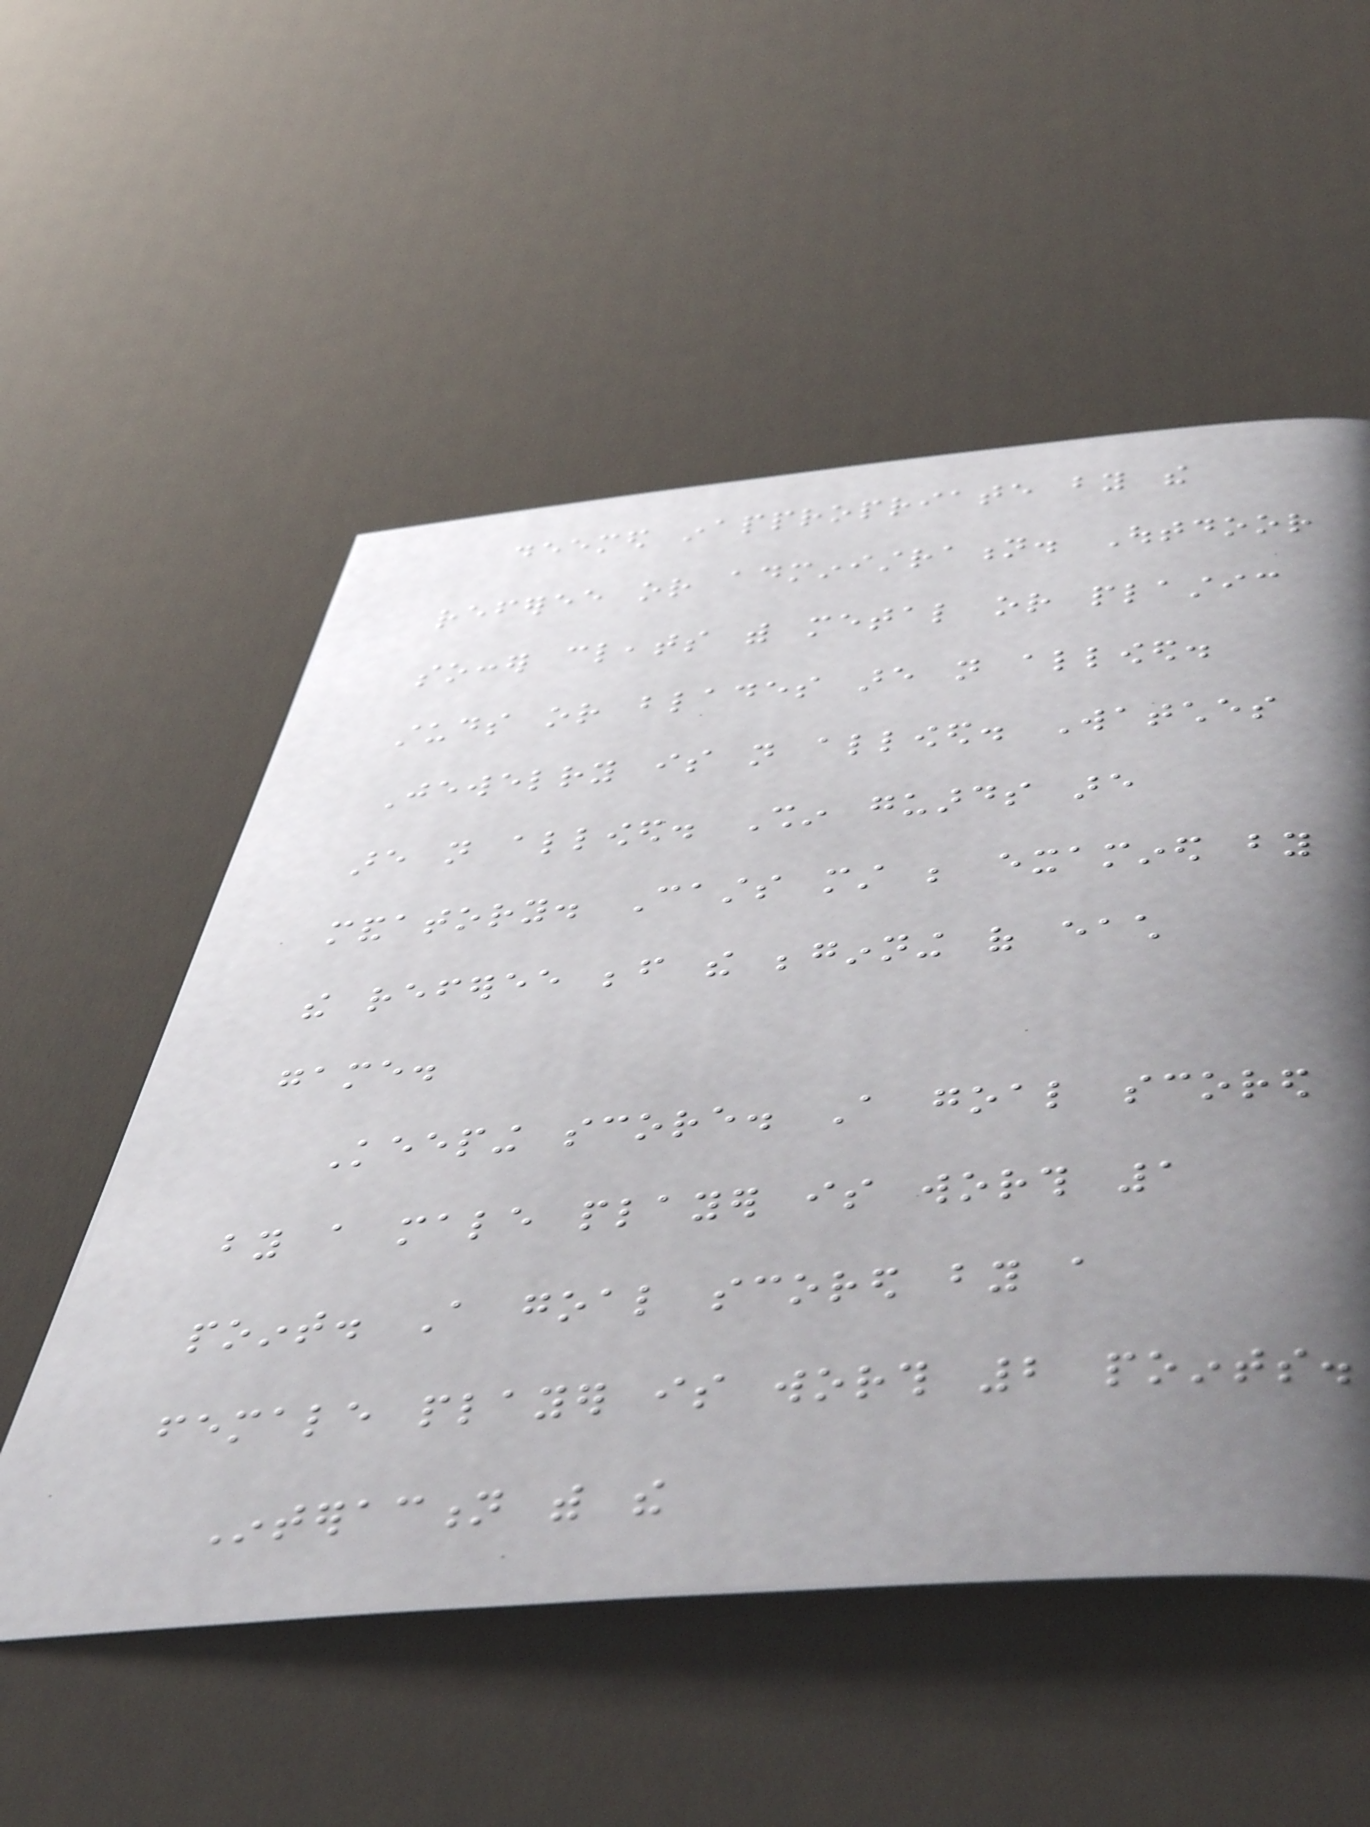deemed inappropriate by the
referee or administration. Outdoor
soccer cleats with metal or plastic
studs or blades are not allowed.
Jewelry is not allowed. Watches
are not allowed. Shin guards are
mandatory. Casts must be examined by
the referee before the beginning of each
game.
Keeping score. A goal scored
by a male player is worth 1
point. A goal scored by a
female player is worth 2 points.
Interaction with the
